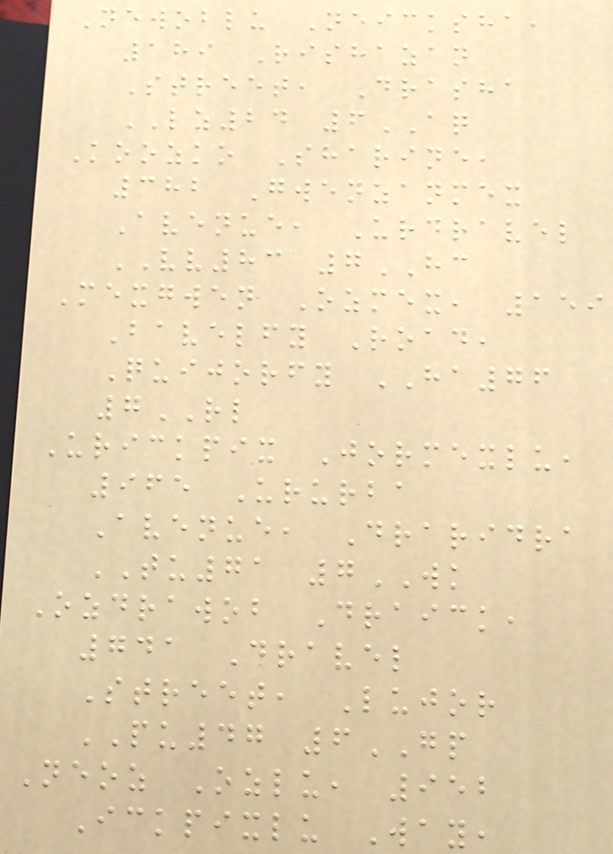Newoblu Neicksha,
189 Rishazan
Street, Drasha
LZ24 6AQ
Koozko Sharine,
382 Gwenzanmex
Avenue, Urdravel
VV83 7HC
Mexgwen Ozmex, 159
Bavelfy Road,
Quijorfy HA76
7RL
Urickpix Jormexlu,
965 Ururba
Avenue, Draridra
TU71 7WK
Ozdrawob Draick,
741 Dravel
Street, Lujor
PU47 6GP
Neoz Ozlu, 952
Ickpixlu Way,
